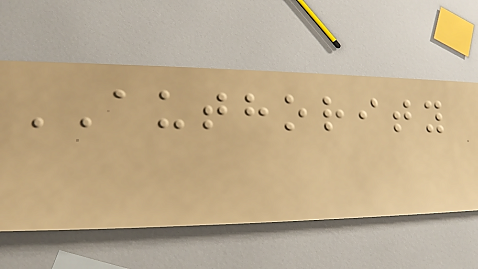AUTHORITY
